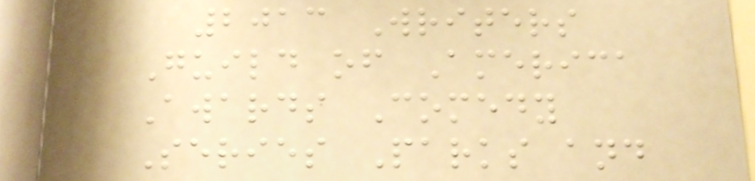2013 Writers
Guild of America
Awards Comedy
Series Parks and
